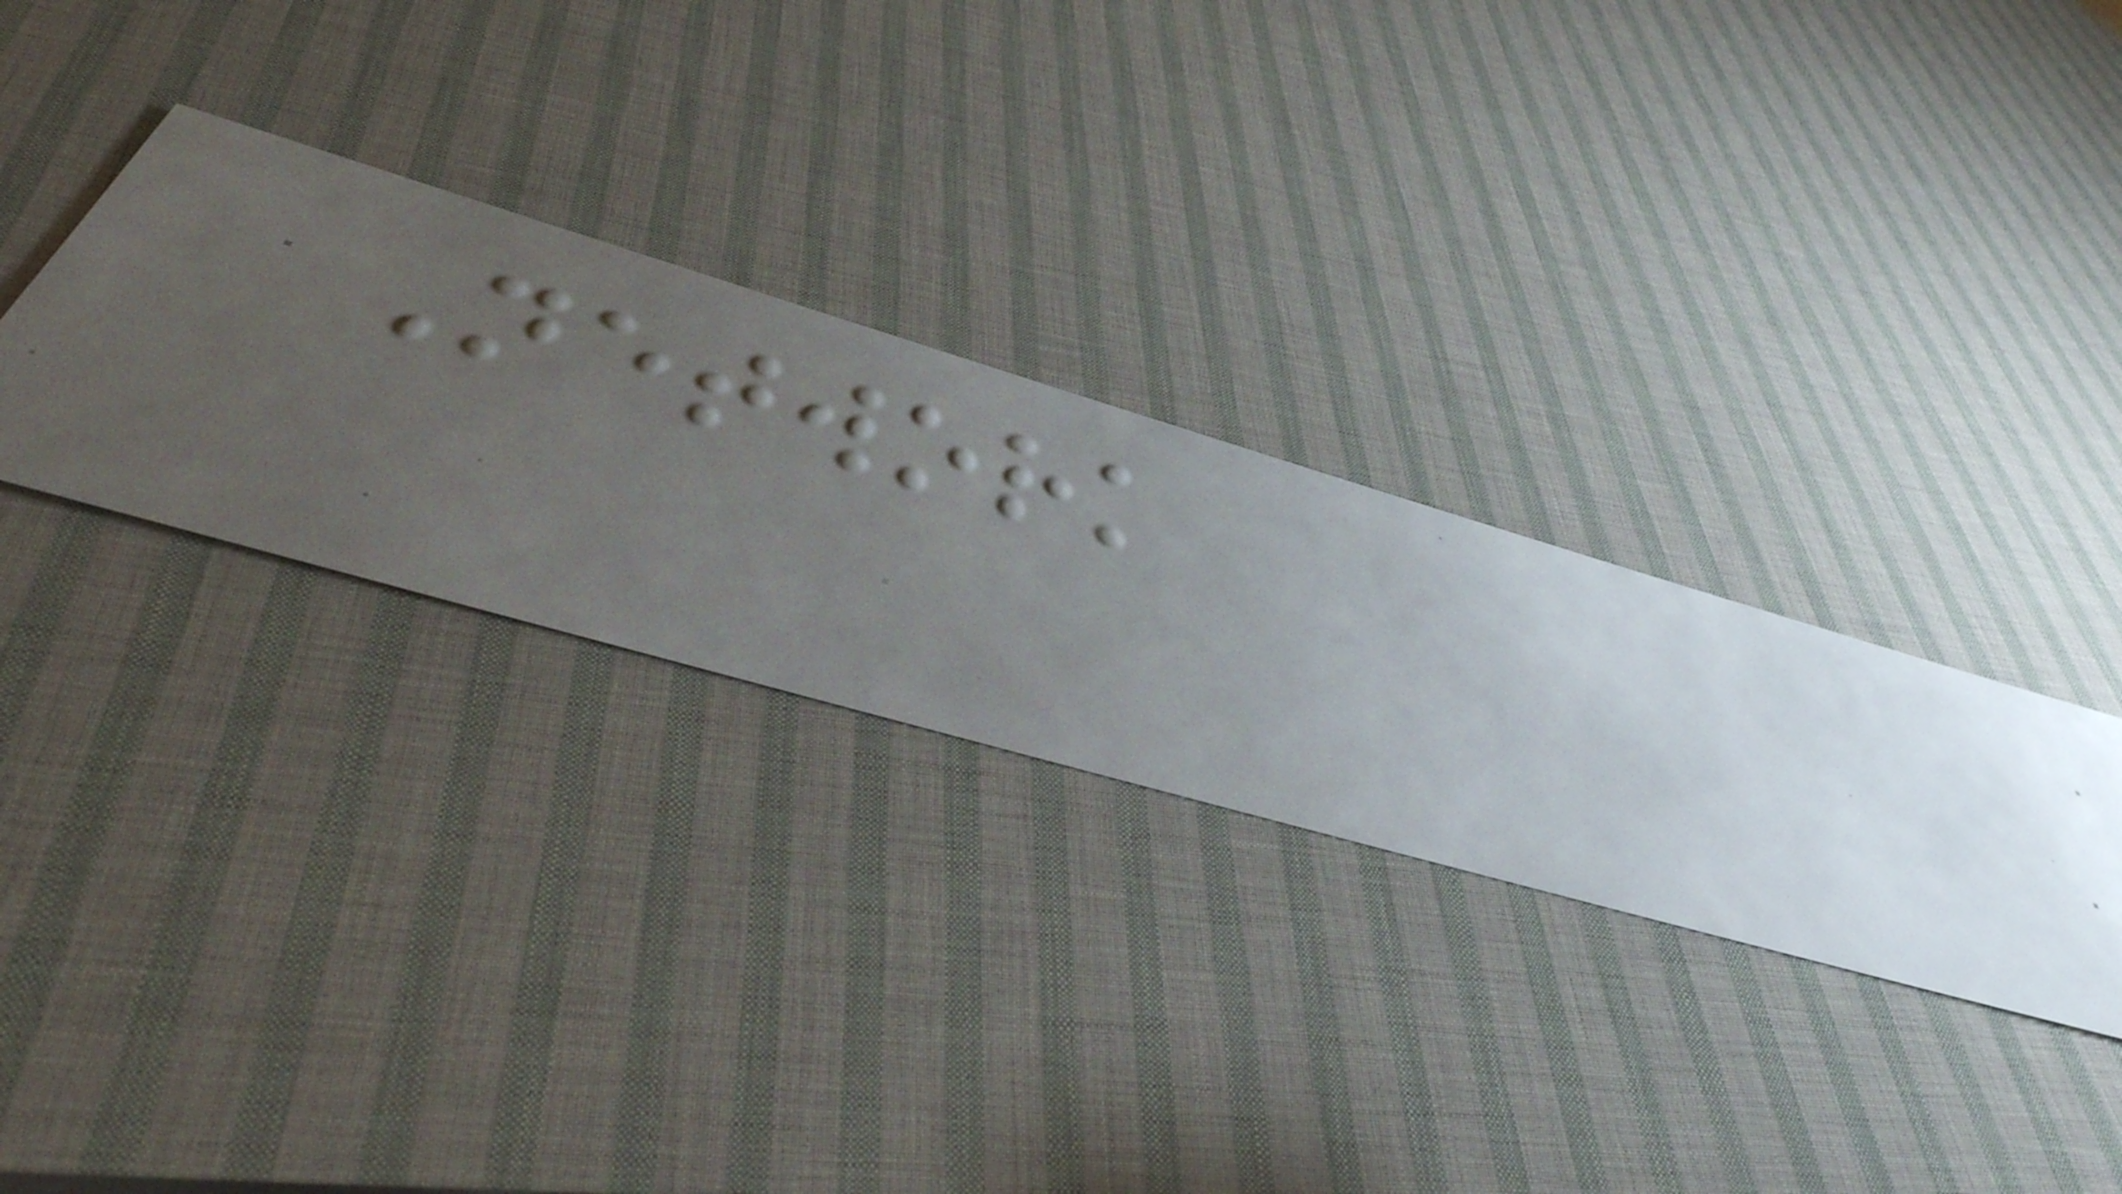Network
